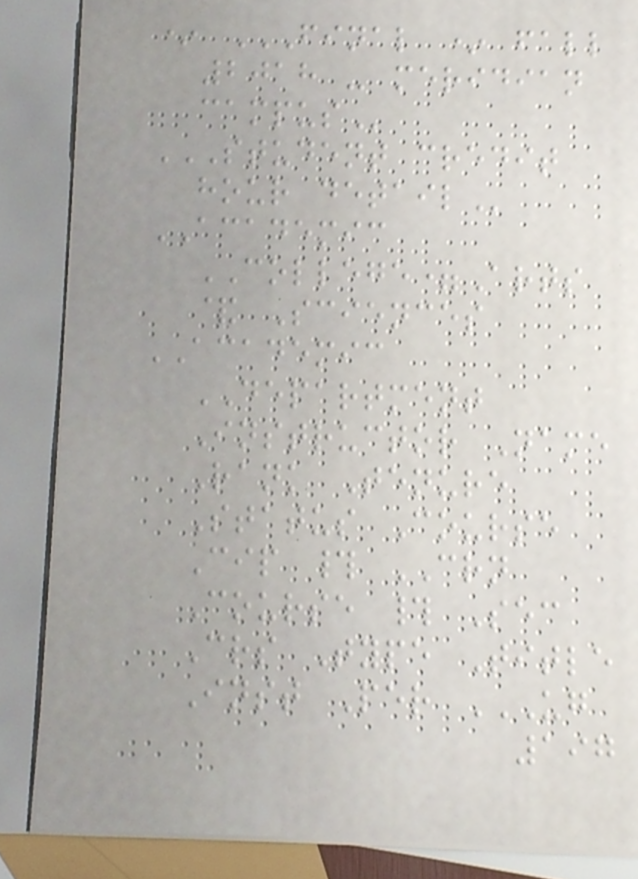* FINAL * FALL
2018 - MERIDIAN
CAMPUS
STUDENT CREDIT
HOUR DETAIL
ACADEMIC
COLLEGE=Arts
& Sciences
ACADEMIC
DEPARTMENT
Instructor Name
Rank Tenure
Status Course
Cip # CRN
Course # Sec
Crs Type Title
Inst Per UG
197
